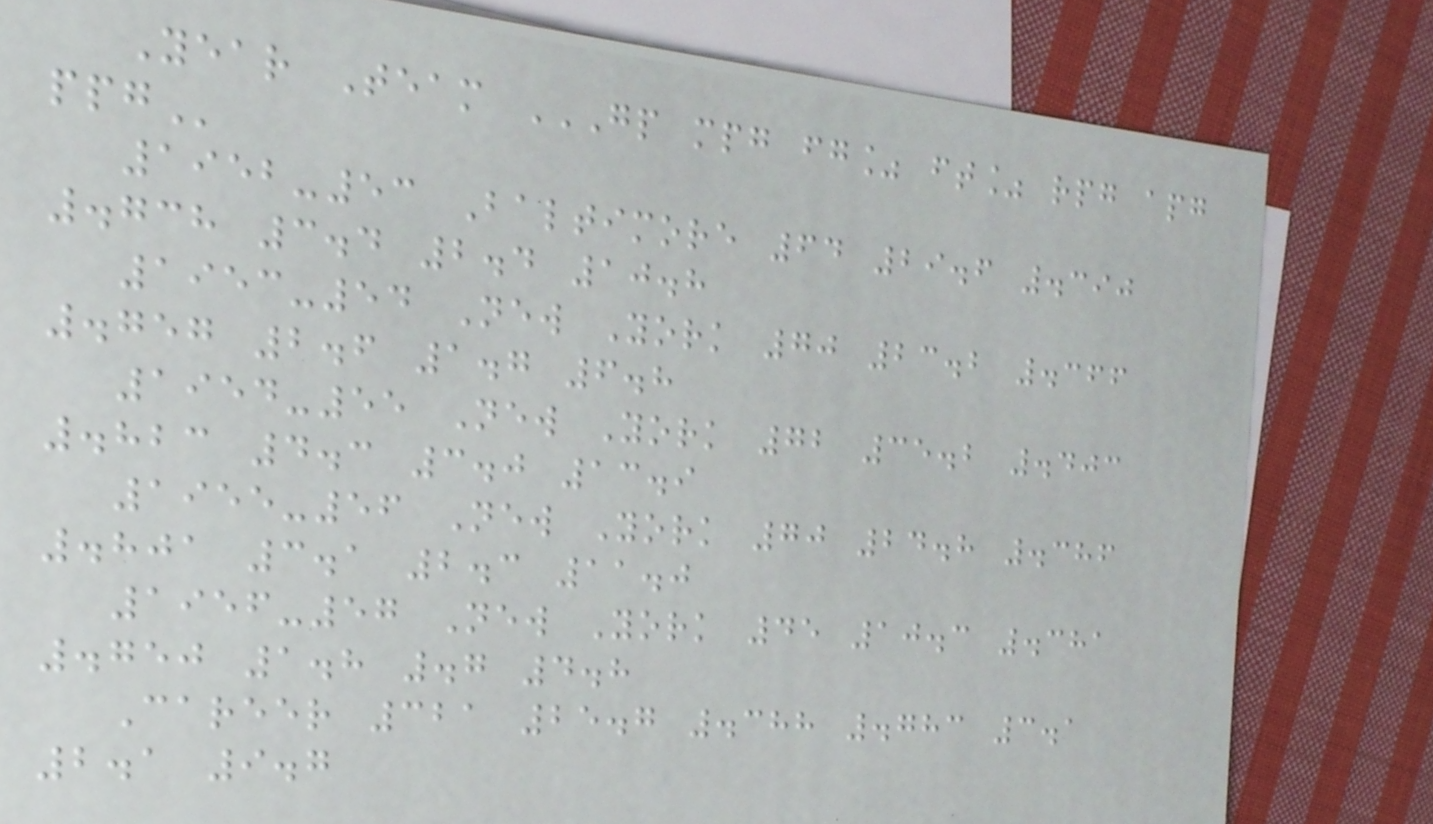Year Team GP MPG FG% FT% RPG APG
PPG
1952-53 Baltimore 64 29.6 .390
.738 3.4 2.4 10.8
1953-54 New York 70 23.2 .366
.757 2.6 1.7 6.8
1954-55 New York 72 35.2 .403
.823 4.3 3.0 13.9
1955-56 New York 70 24.8 .386
.801 3.1 2.3 11.0
1956-57 New York 45 10.3 .381
.750 1.8 .7 4.8
Career 321 25.7 .388 .783 3.1
2.1 9.7
